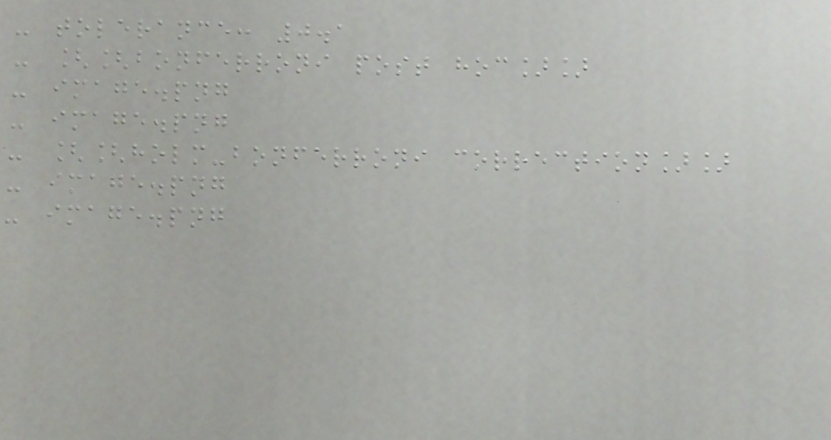- tolerance: 0.1
- [[bonferroni post hoc]]
- image.png
- image.png
- [[holm-bonferroni correction]]
- image.png
- image.png
